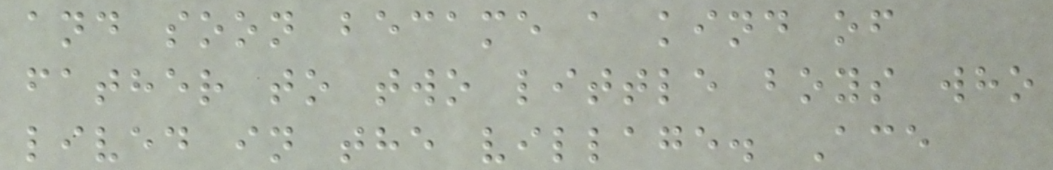and soon became a kind of
father to two little boys who
lived in the village. Ace
